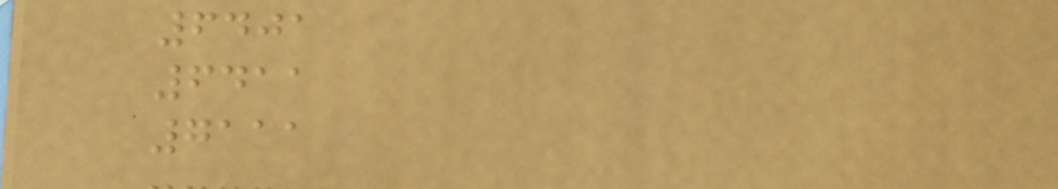6401
6411
7111
